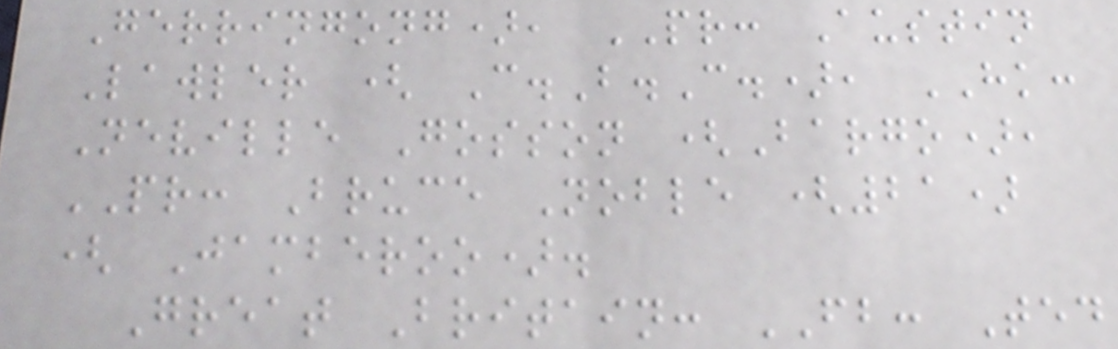Gerringong), PR: Austin
Lawler ( C.B.C.), HK:
Neville Gosson (Bargo),
PR: Bruce Noble (21)
( Jamberoo).
Great Britain: FB: Ted
